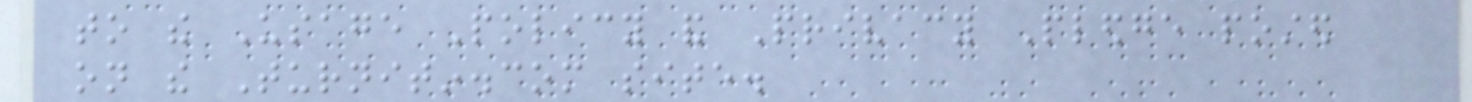to the Usage Policy and Privacy Pledge posted
on the Turnitin.com site.
